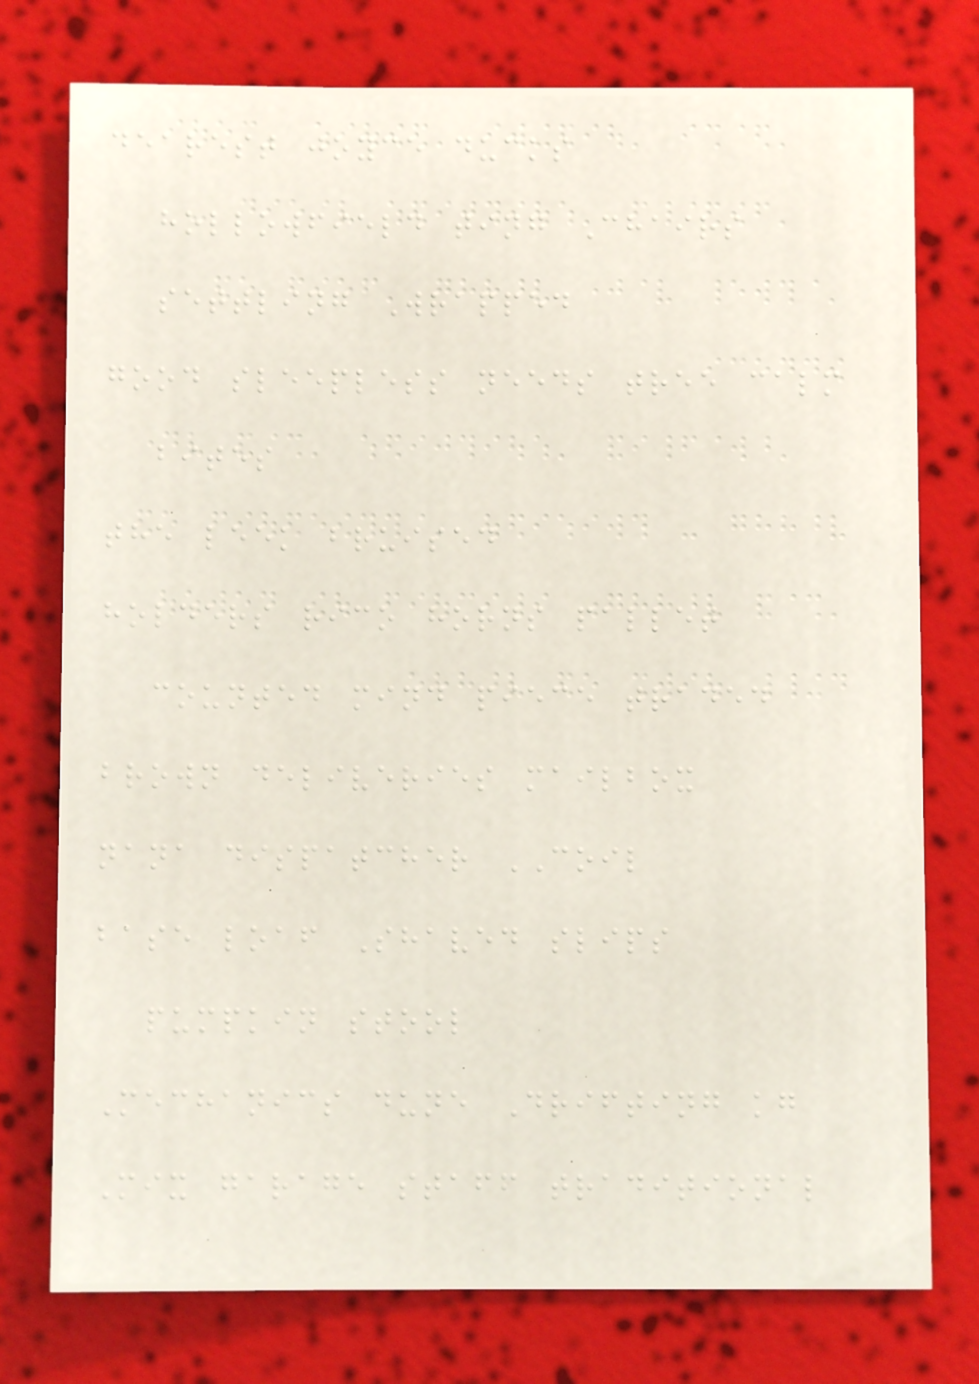dearest joyce ducks
hollowfield ting Chairs
settling Wrapped
good sleepless needs tree calm
bites
the leek bruised
holders rico horns pallet
counted mind piece traded
brown deliveries mailbox
nana dispatcher COIL
base loaf Shaved slips
pumpkin stool
Mechanics dune Drifting kg
Mix garage staff traditional
